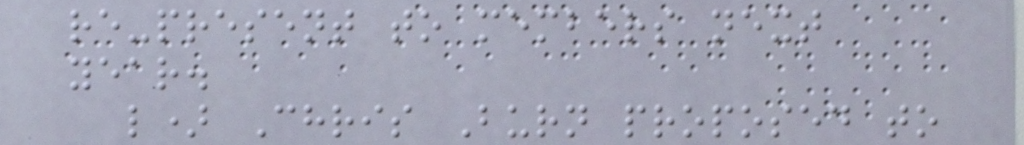re-present to members next
year.
l) Chris Burn proposed to
